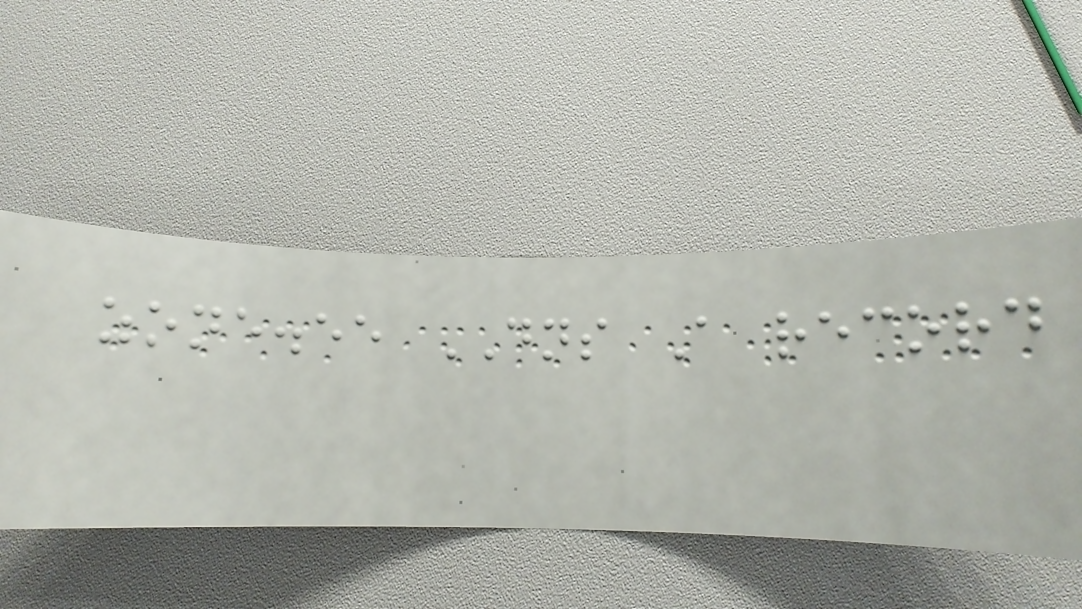zone.ee DNS A record
